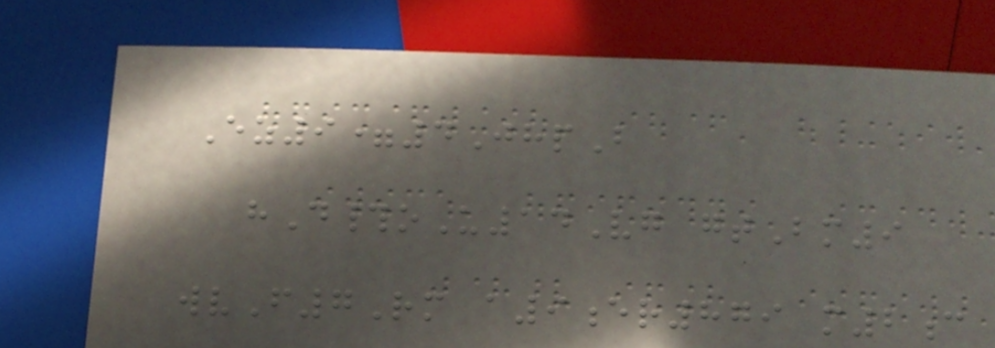Ez9=4JhpB
hD#oU14Vg gtBm9
wvF7Rm a9er879 m2c
